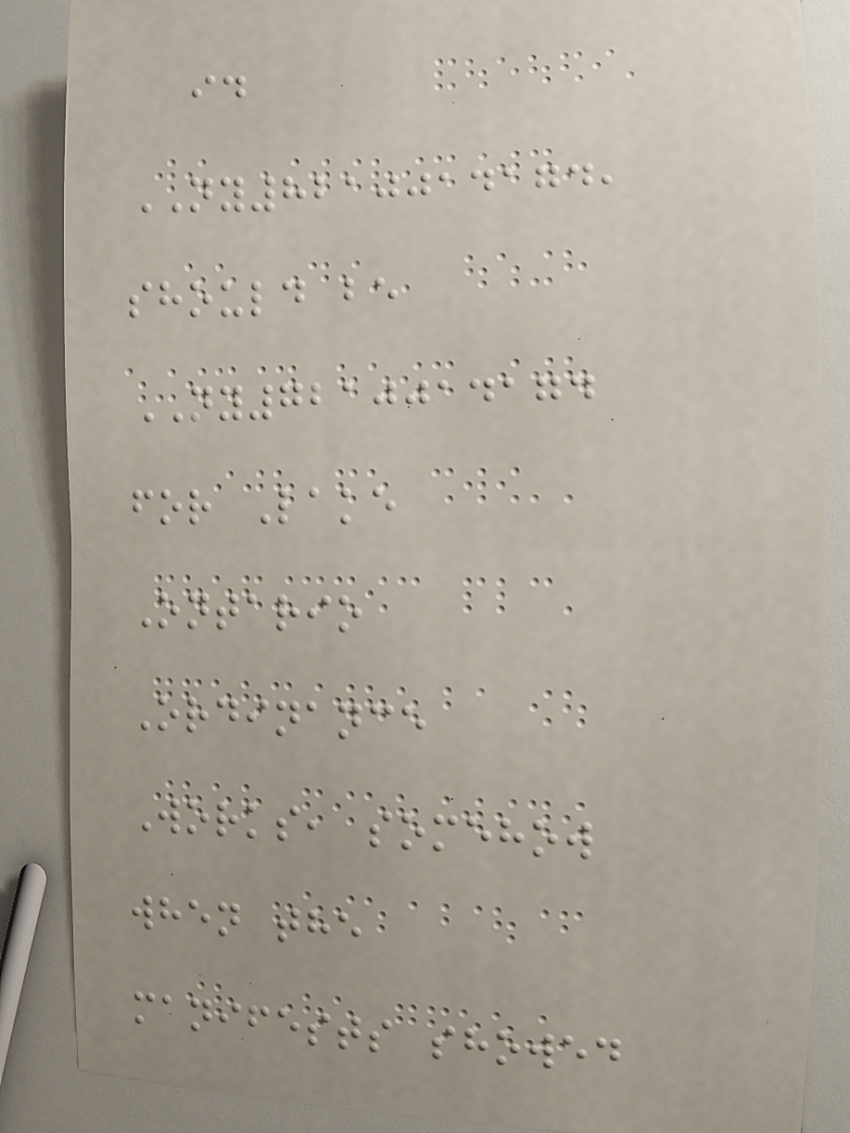id
NY8210014174,
should be
NY7210014174
for Lake
Ontario
Ordinance
Works, somehow
when the
manifests showed
